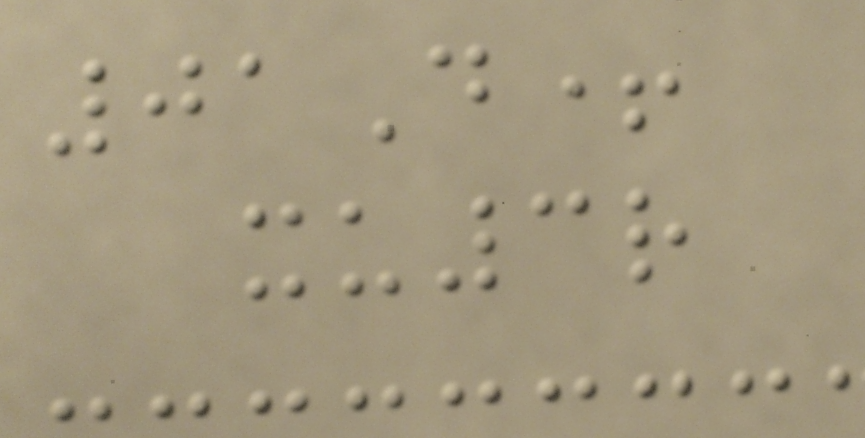01D+
xu3r
